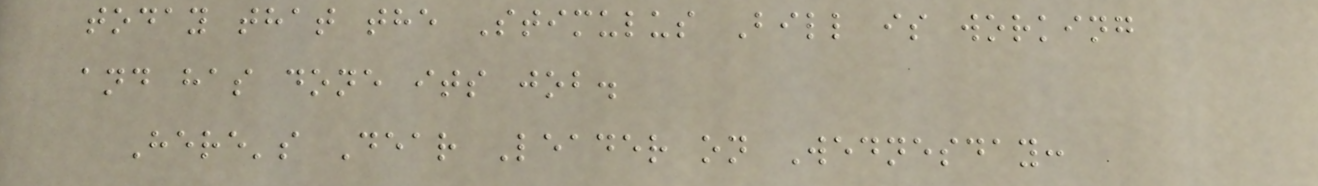today that the Stimulus Bill is working
and has done its job.
Here's Dear Leader on Wednesday:
